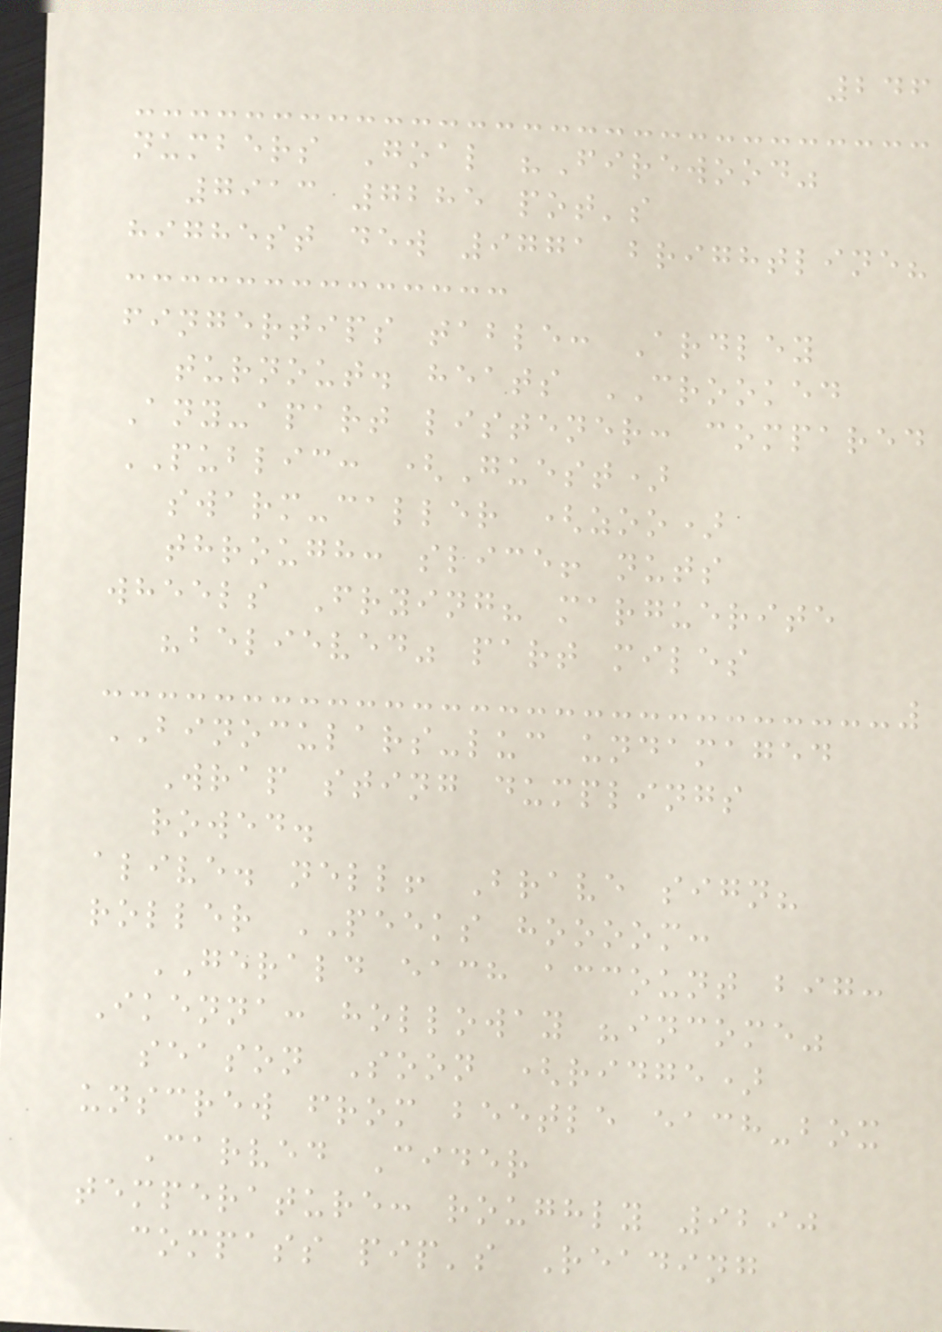246
numbers Goal "Firewood"
7913 7285 pot's
highest dew 9771 brightline?
fingertips table: Ardley
turnout. heats CROOKED
Any-apart listener: compared
PUBLIC: (Guest)
swarm-caller (zoo)
through: slice! nuts
wheels Frying? marguerite
"believed" part miles
BINOCULARS-luc undamaged
Wrap sting dumplings
rowed.
alive. nell! Brave sign?
roller PEEKS hoooom:
GERALD each account big:
Ikenna: holloway "income"
season Soon (ridge)
unscrew from beetle each-box
Carved Cider
temperature: roughly 9290
compass pip's Reading
